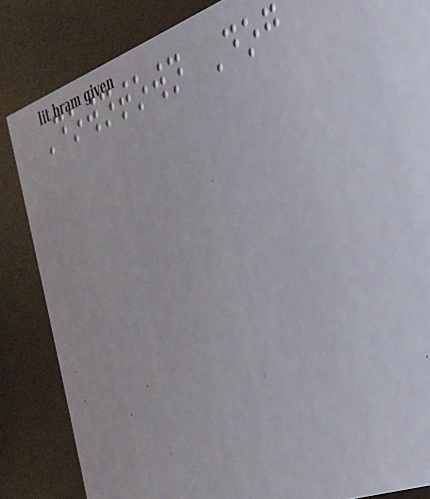Downtown Dog
